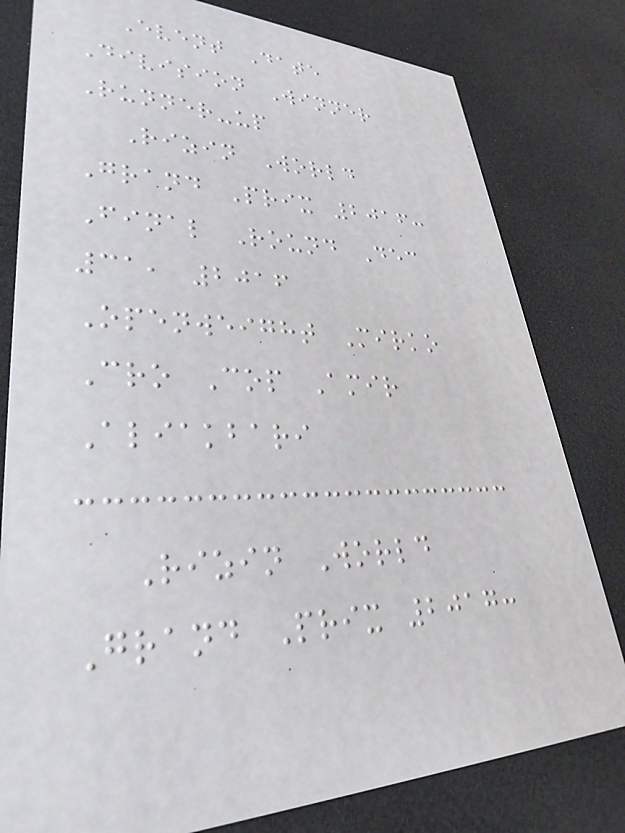Event Date
Division Winner
Runner-up
Rizin World
Grand Prix 2016:
Final Round Dec
31, 2016
Openweight Mirko
Cro Cop Amir
Aliakbari
Rizin World
Grand Prix 2017:
